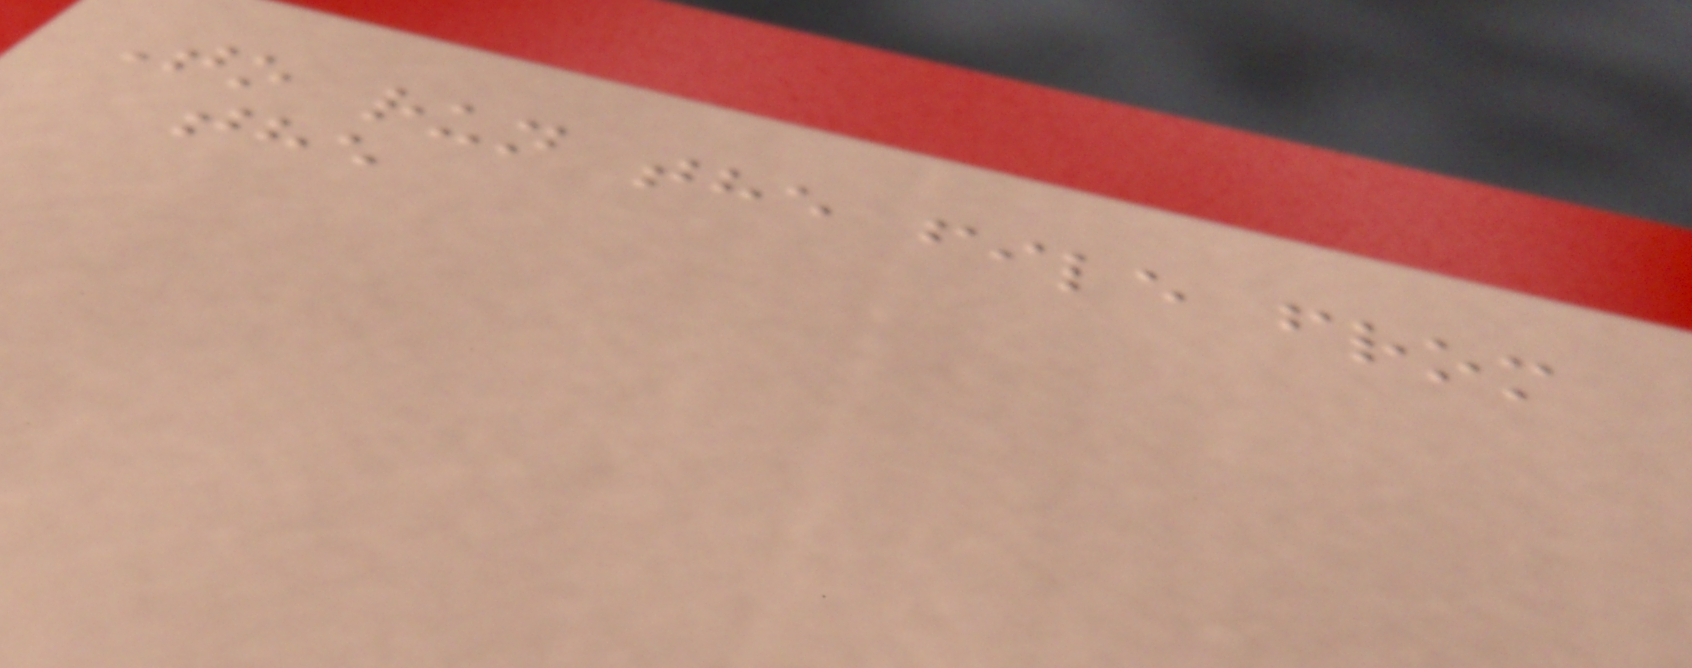To run the file from
the
